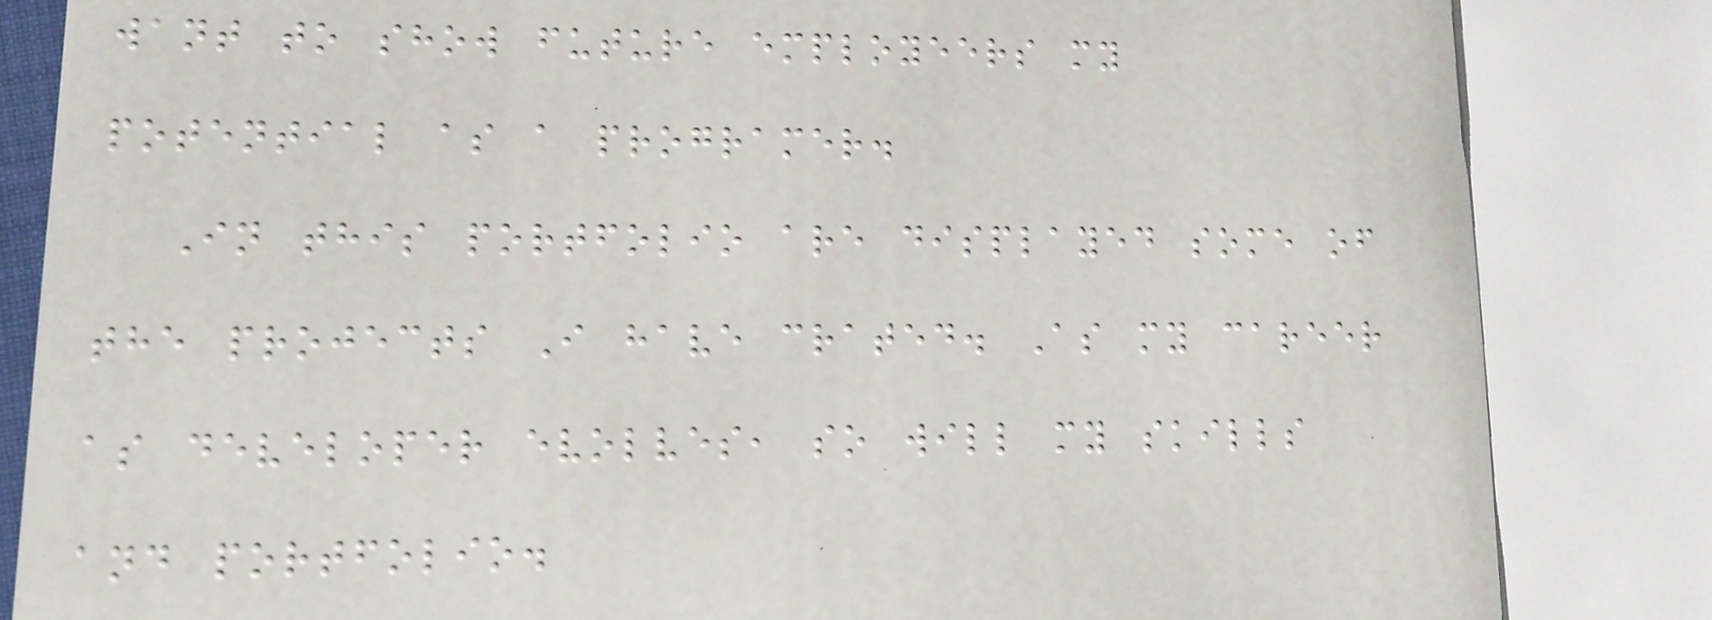want to show future employeers my
potential as a programer.
In this portfolio are displayed some of
the projects I have crated. As my career
as developer evolves, so will my skills
and portfolio.
